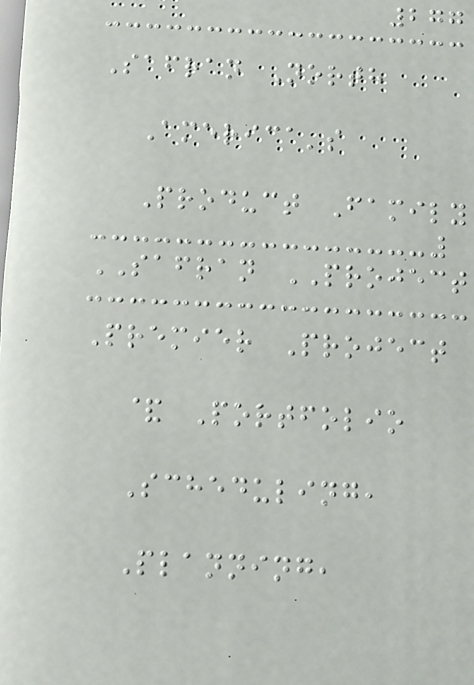277
Safran North
America's
Product Family
SAFRAN PROJECT
Premier Project
& Portfolio
Scheduling,
Planning,
